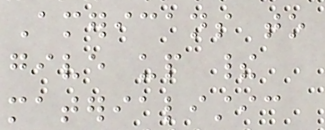Americans to
give up their
materialistic
